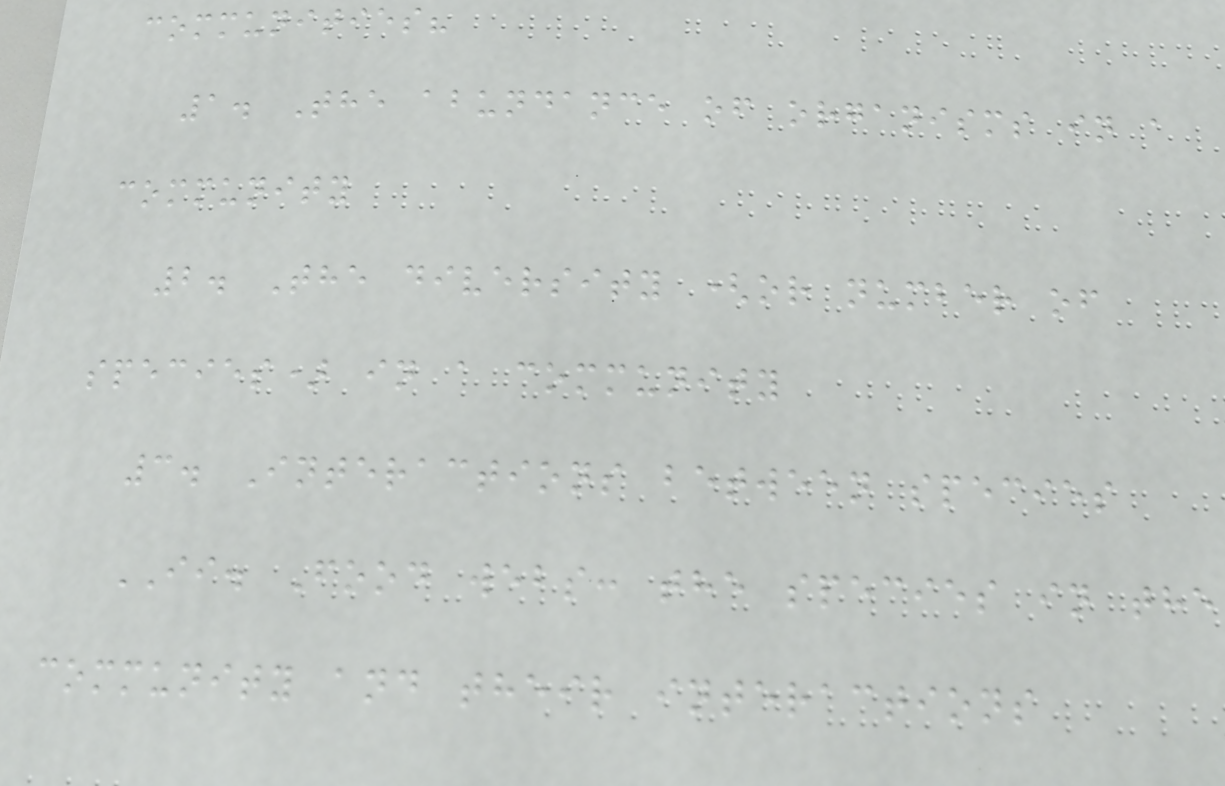communities?
1. The abundance of organisms in a
community
2. The diversity (or number of
species) in a community
3. Interactions between species
II. Food webs: the species in the
community and their interactions
